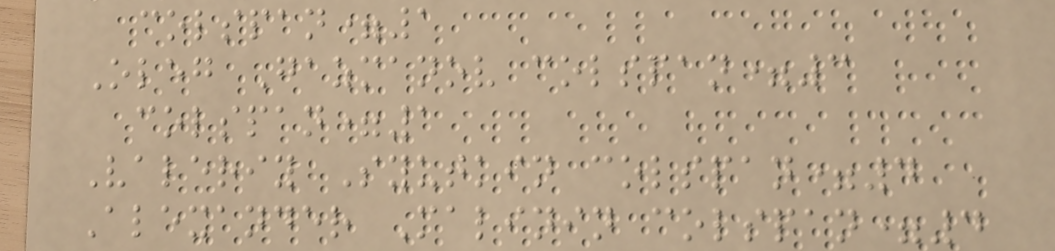colspan=1
Oleg Gazmanov colspan=3
colspan=1
Valeriy Syutkin colspan=4
Alexander Malinin colspan=4
